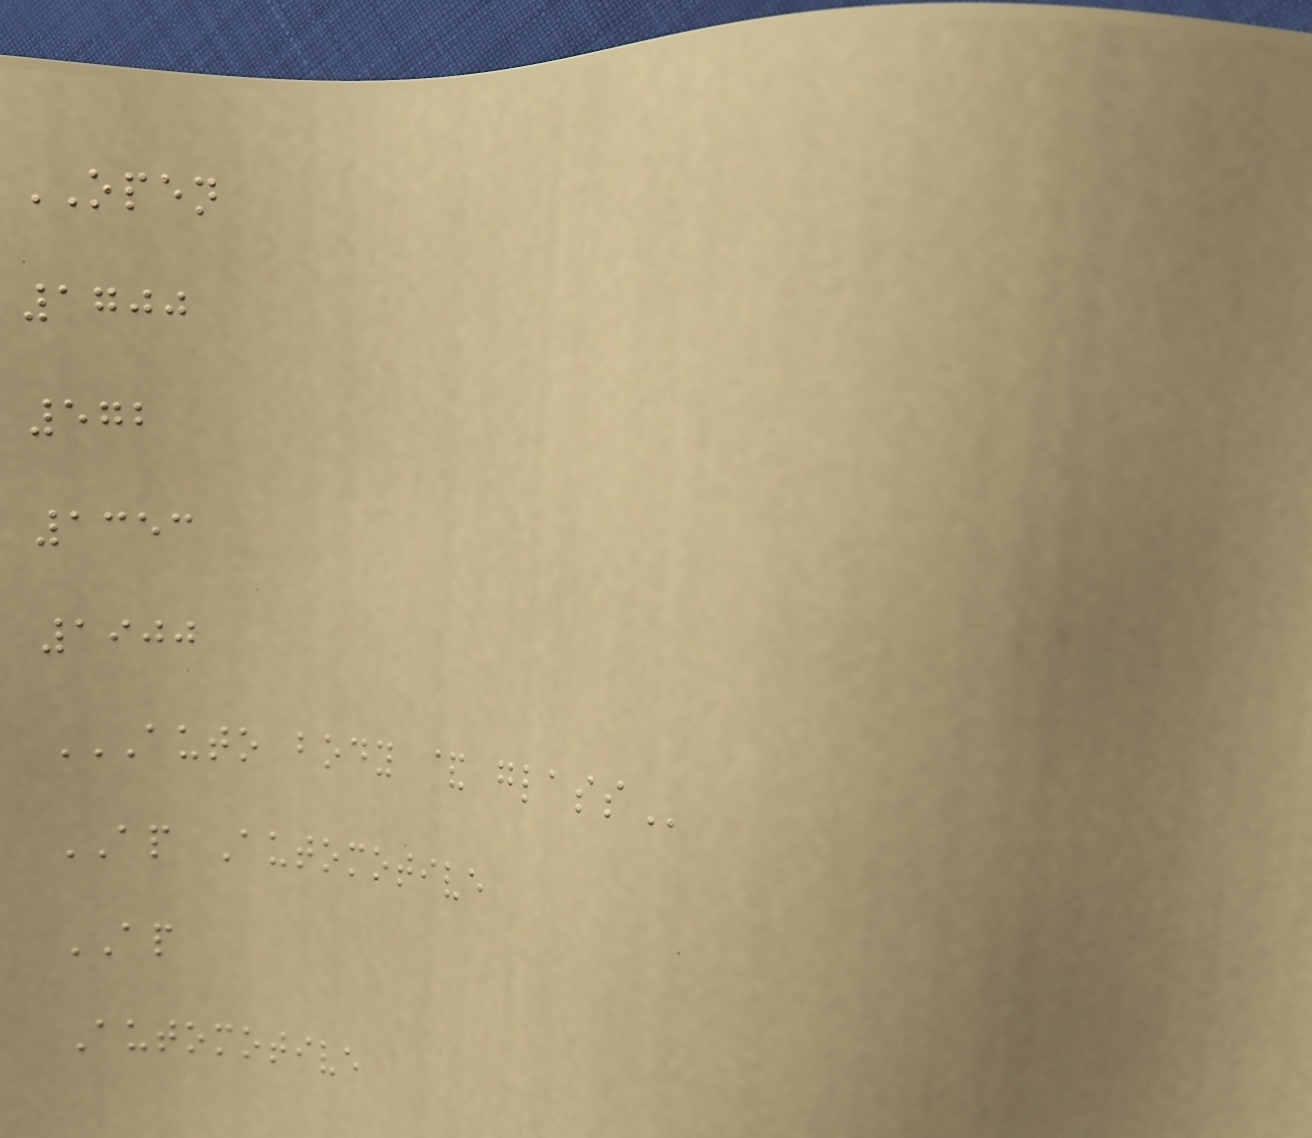OPEN
1700
572
1353
1900
AUTO BODY & GLASS
AP Automotive
AP
Automotive
